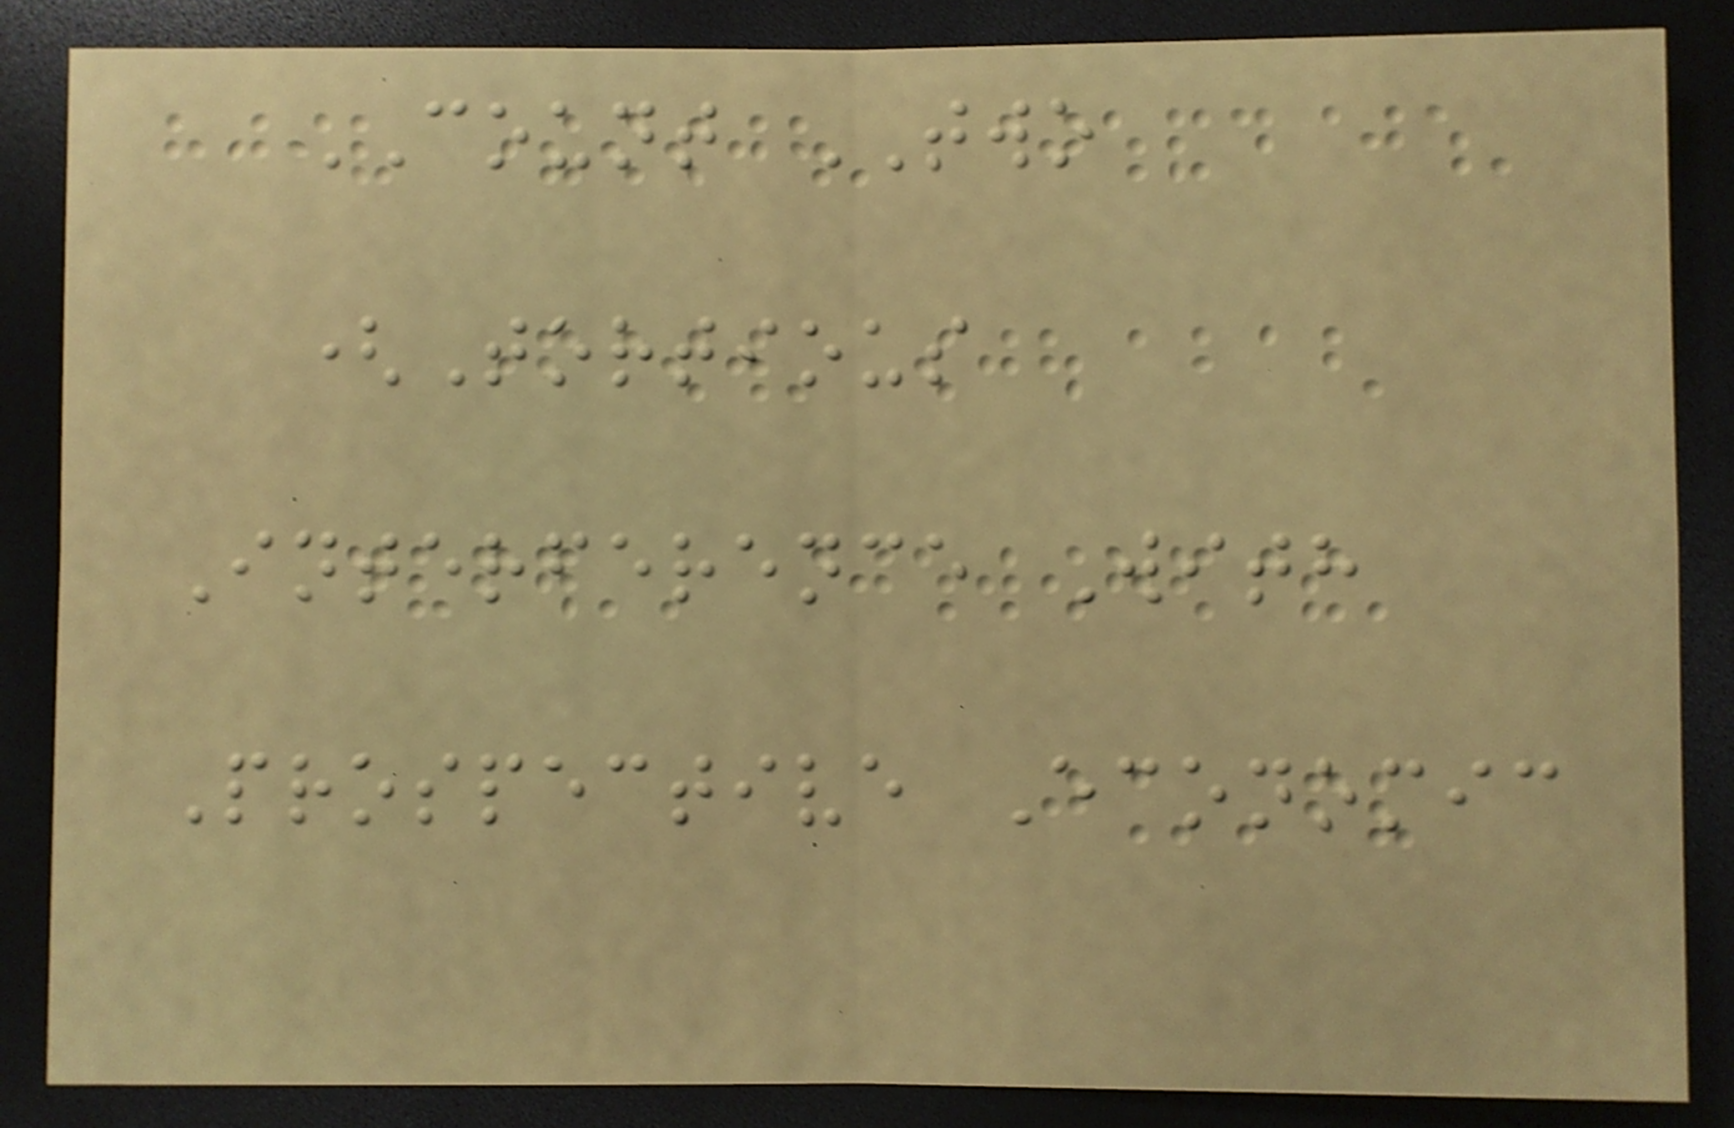COUNT TWO
(Tortious
Interference With
Prospective Economic
